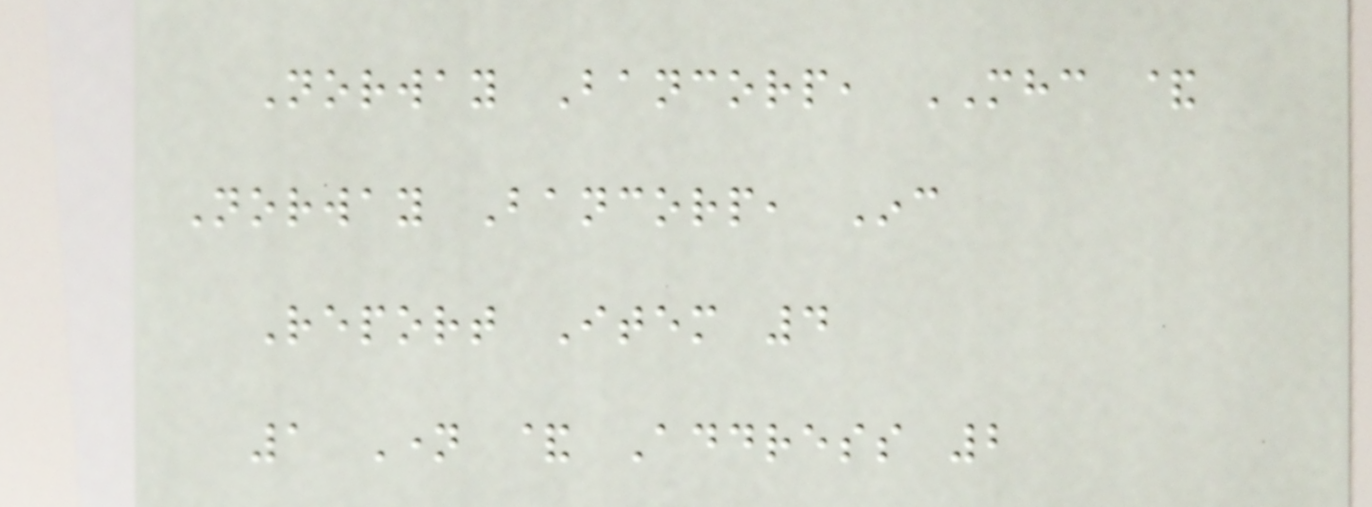Norway Bancorp, MHC &
Norway Bancorp, Inc
Report Item 4
1 Name & Address 2
